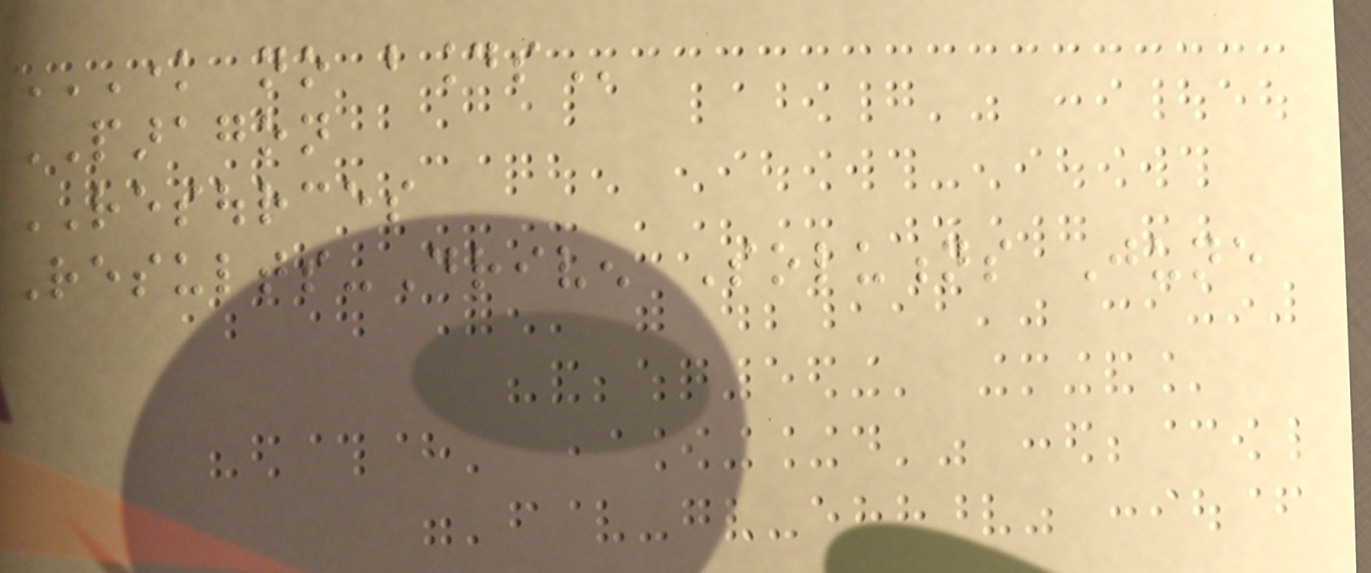KNOW NO BOUNDS
PARAGON
RESOURCES
Results-Driven Solutions June
